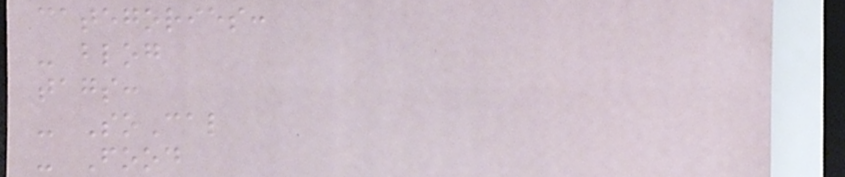categories:
- blog
tags:
- SoCal
- Food
